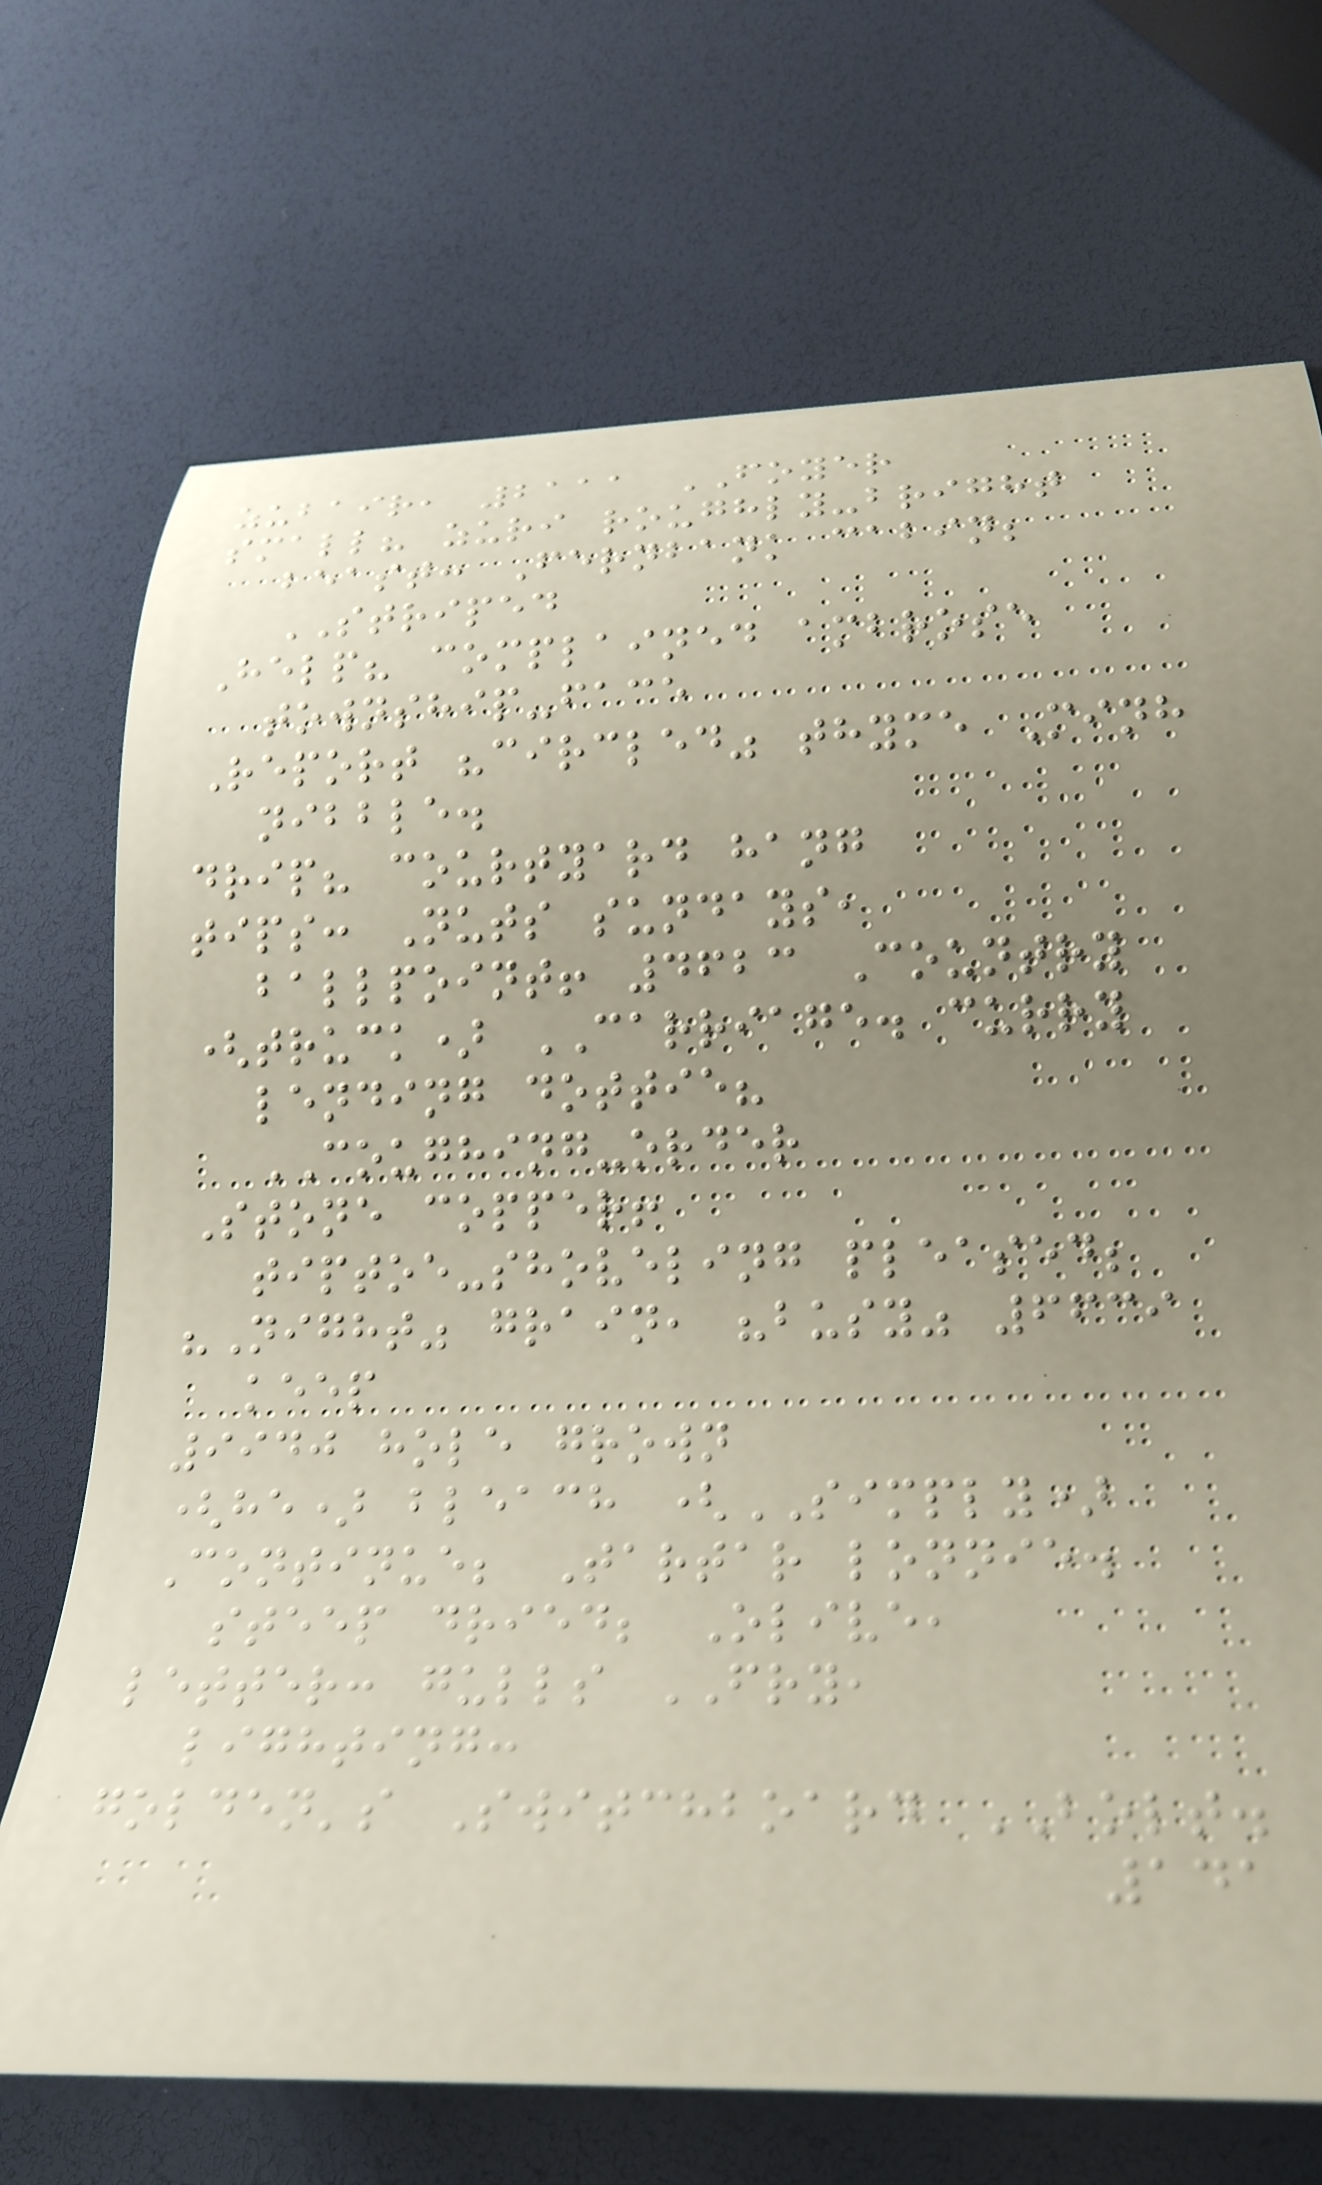zubair, 2111 FOYER
small? zuri roughly-bright
beast: Fernbank cabin;
STRIPED
Help? complained ambrose
township-face
Report "circled" thyme Minh
nibble.
drip? courtyard hang
tips: Nuts sundays,
ballpoint! 4623 Country
(truck) CARRIAGE. curry
lending dottie?
COUGHING-order
Stone copper!
tiptoe-shoveling pleased;
"Night" grain, "busy" 6639
keep
9940 hole grown
(he) bleach (SIMPLY)
Continue; Tartar lonnie.
steep dried; Olive,
letter: gulls FRY,
lighting:
golden's Switchboard BOLT.
141
